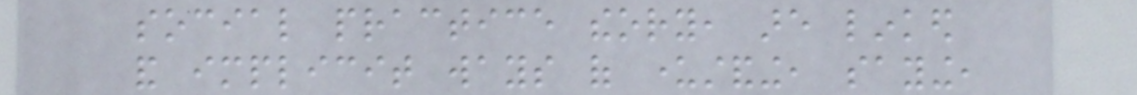social practice theory, are linked
and implicit ways of understanding, saying,
